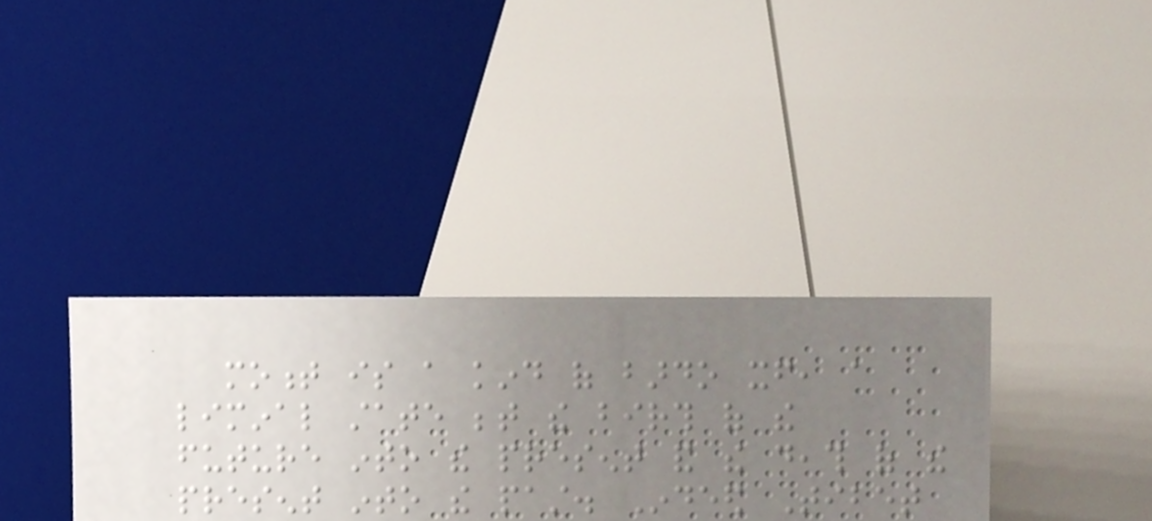moment is a kind of bardo itself, a
liminal state between the birth of the
future into the present and the death of the
present into the past. Indeed Tibet
